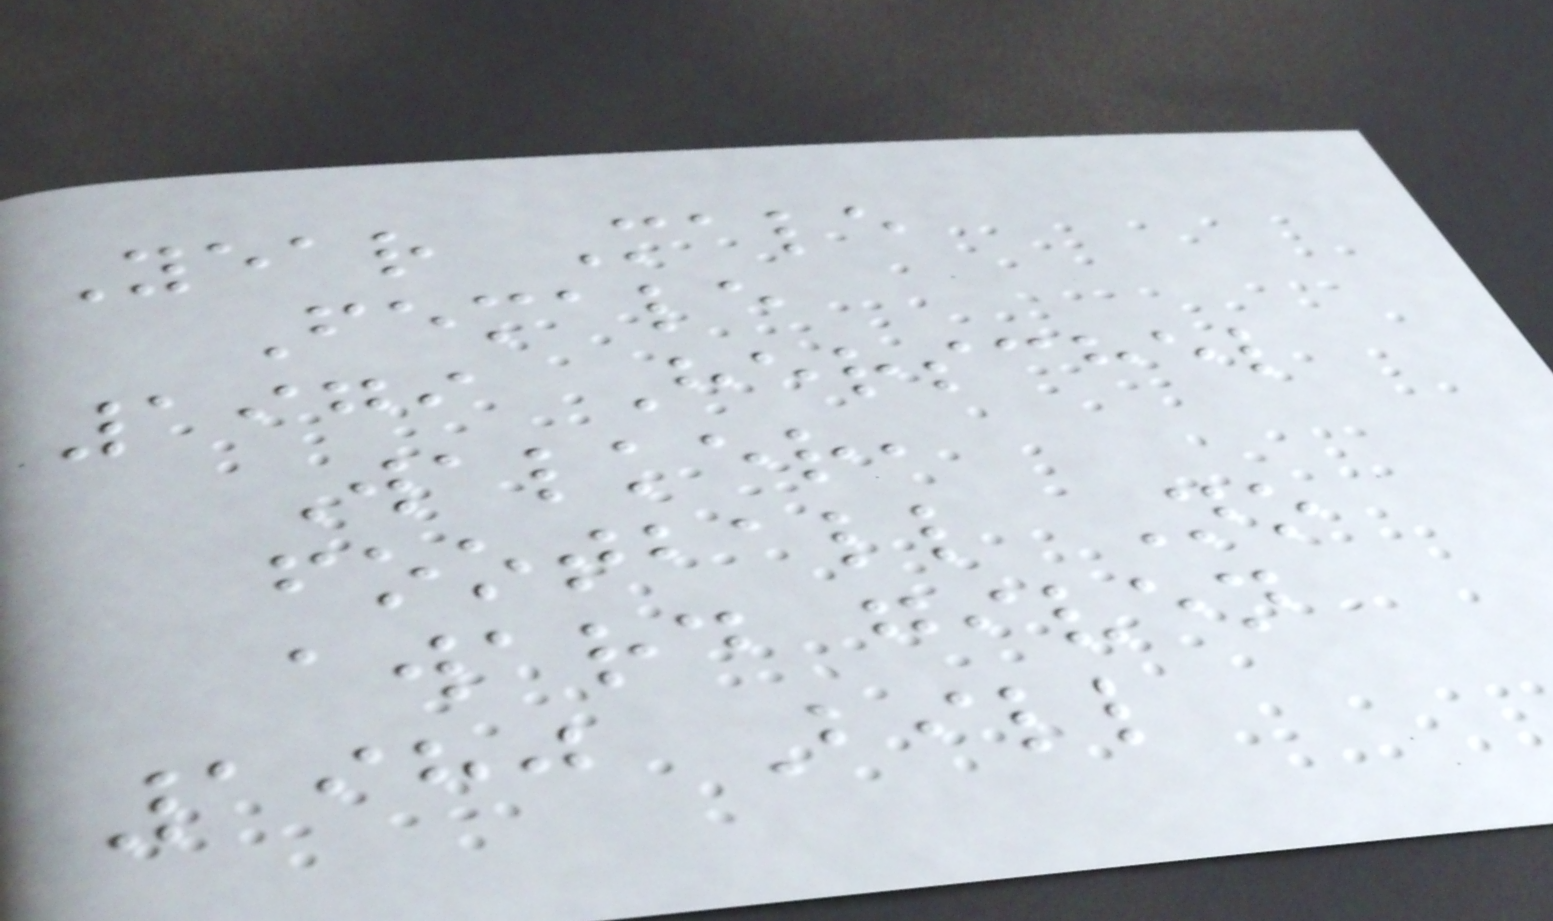Year Male
Female
1979 Herschel
Walker,
football No
award given
1980 Bill
